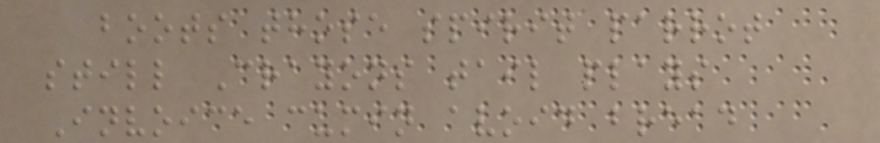boots those spirit parrot
still Crayons tail plays
Invoice cumin avoid bread
